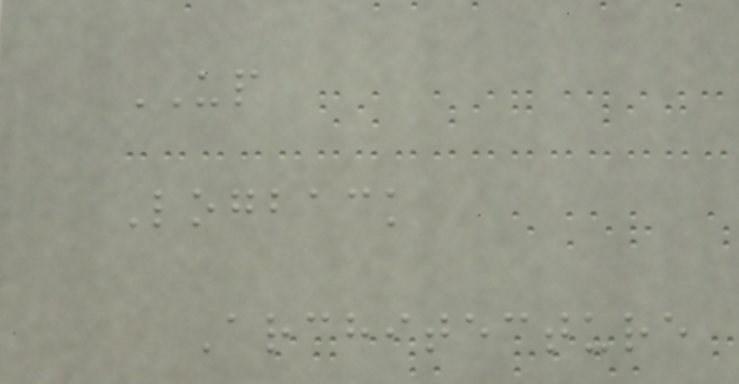UP
Logback
Architecture
